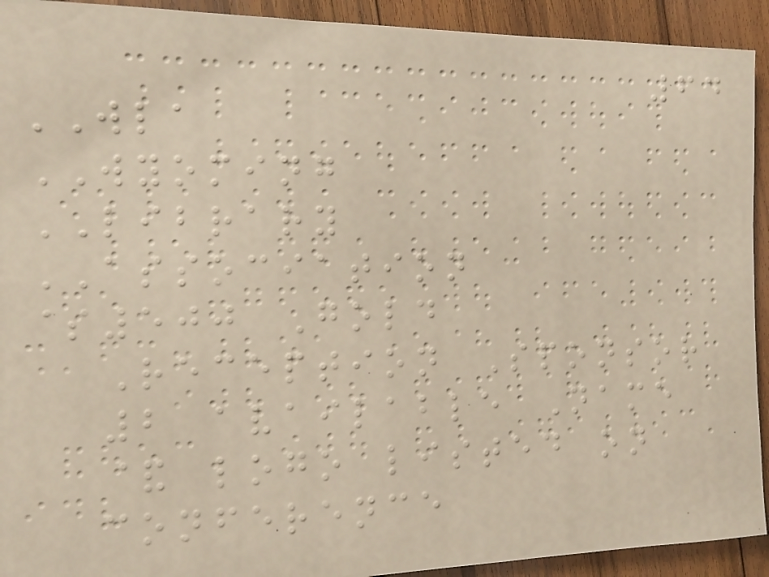64
WLA
WYOMING
LIBRARY
ASSOCIATION
$500 Gold
Reception Sponsor
2 available Name
& logo listed on
conference
